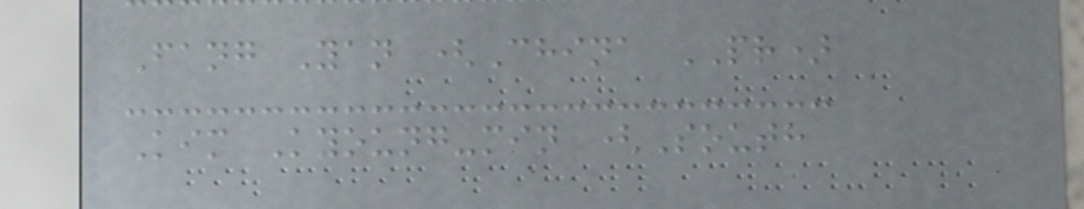Fang Yan (China PR)
Kim Kyoung-min (South
